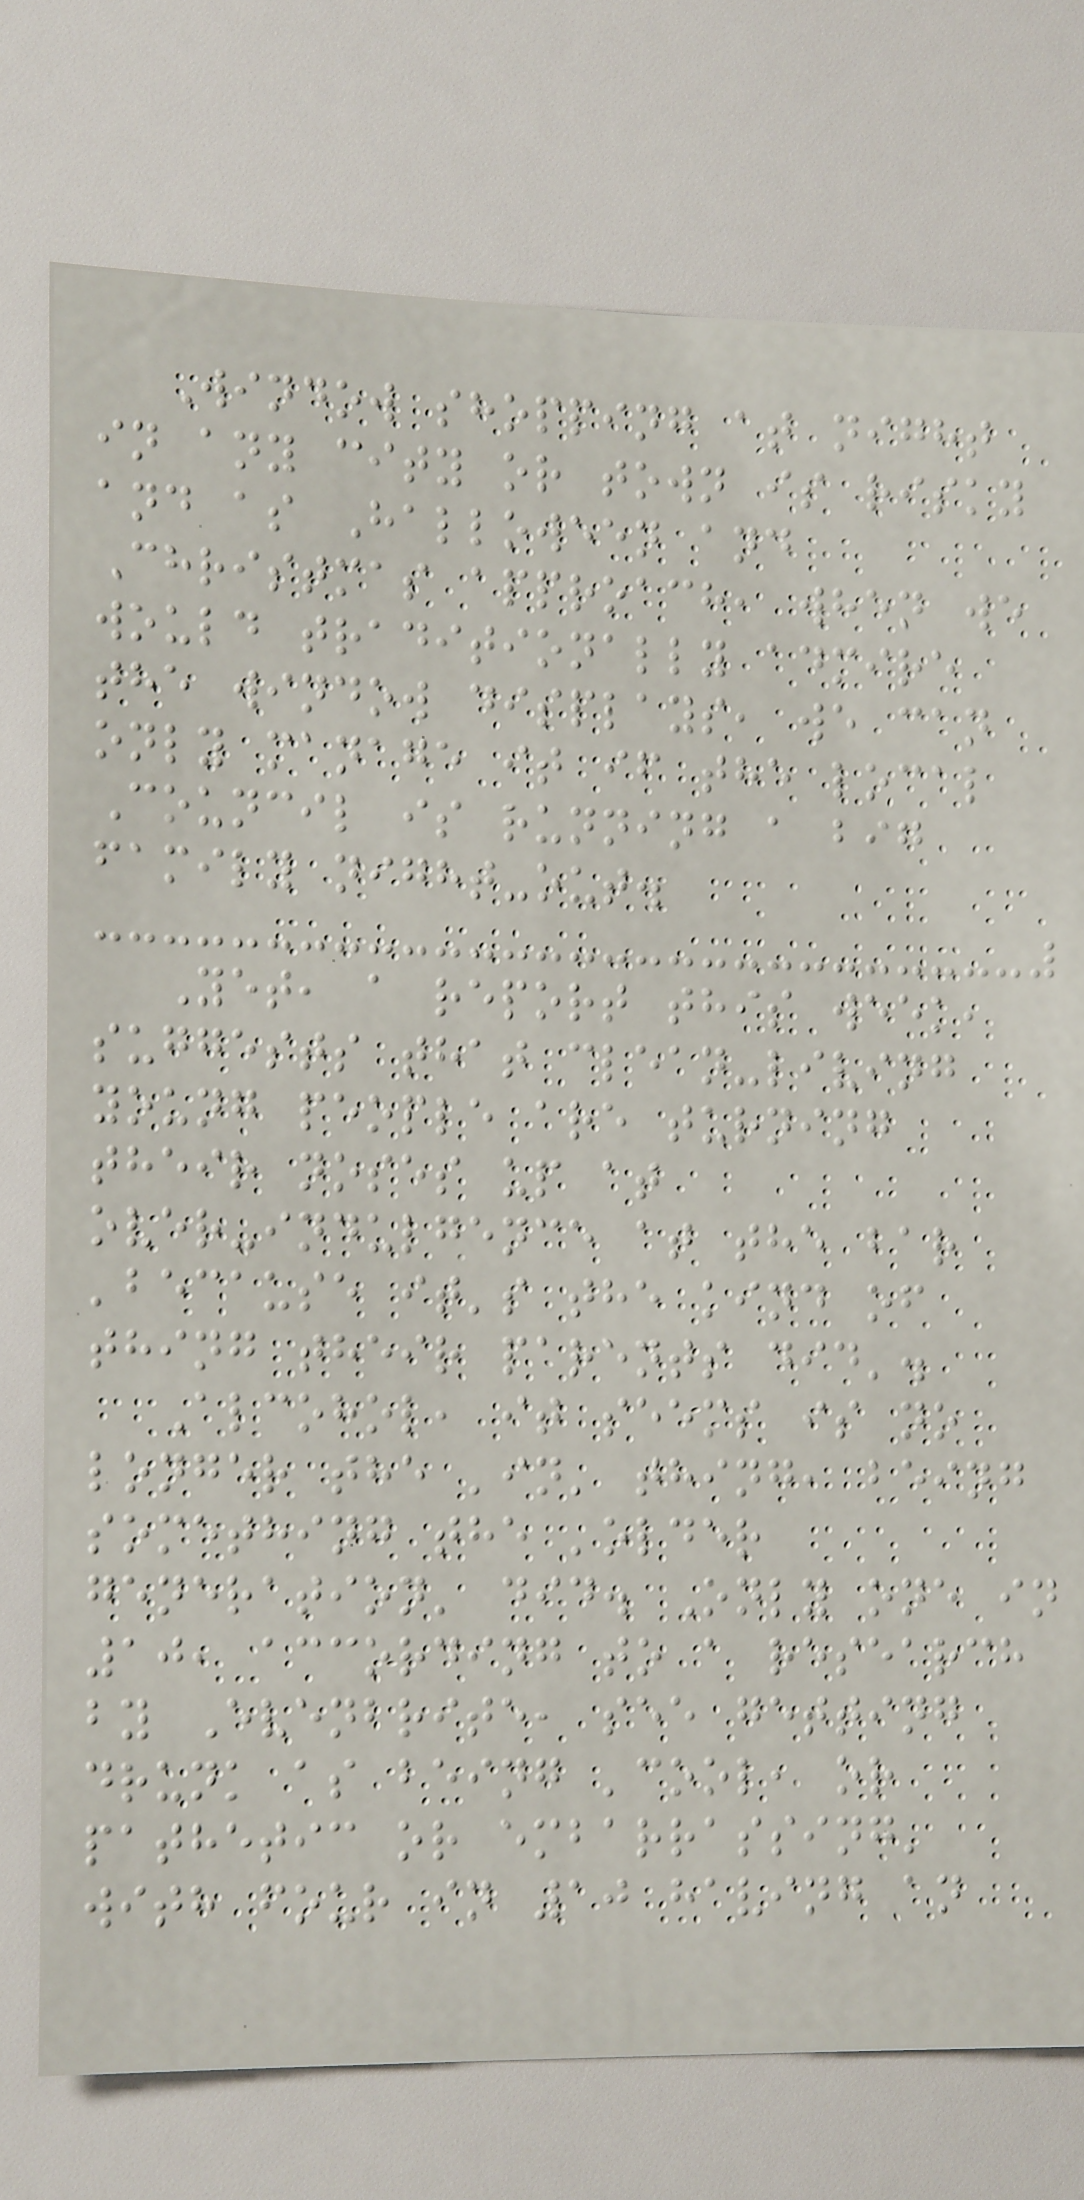Window shopping at night
in any city or town is risky
and as Halloween and
Christmas approach, when we
would traditionally admire
the window displays, we can
only manage it if the local
Council is running a big
family night-out.
Yet, a report this week,
suggests that clean-living
young people are turning
their noses up at
over-indulgence at the bar
'because it's the kind of
thing their parents did'.
Alcohol, it seems is no
longer the 'in' thing, being
something the 'older
generation' did. Only one in
10, according to a research
by Evenbrite, see getting
drunk as being 'cool, or
pathetic or embarrassing'
with four in 10 having an
